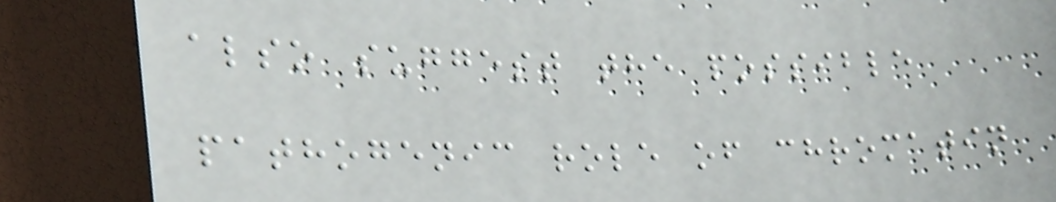also suggest the possible
pathogenic role of chromatin
